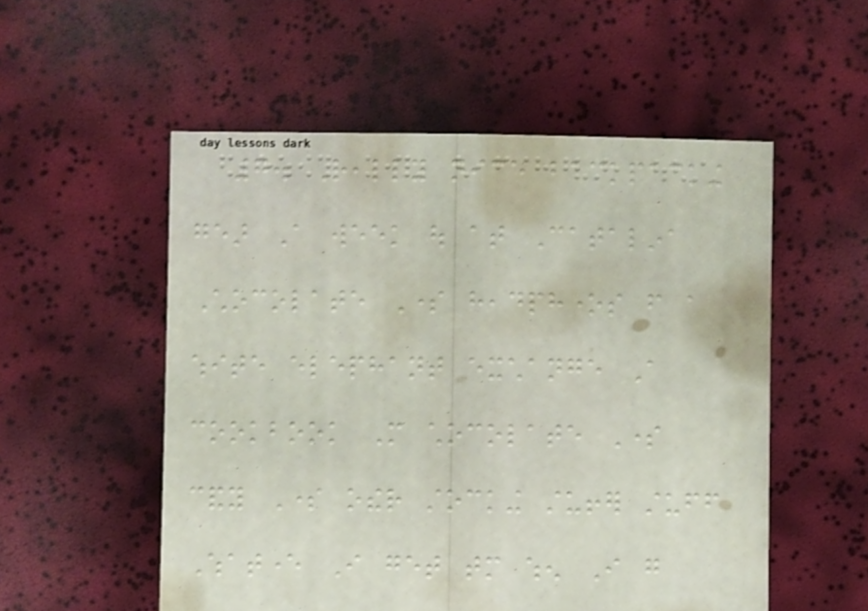7. Really nice backpacking
gear A week out at Catalina
Chocolate Some headphones from a
white elephant exchange A
cookbook More chocolate Some
candy Some other stocking stuffer stuff
Whatever I get tomorrow when I go
